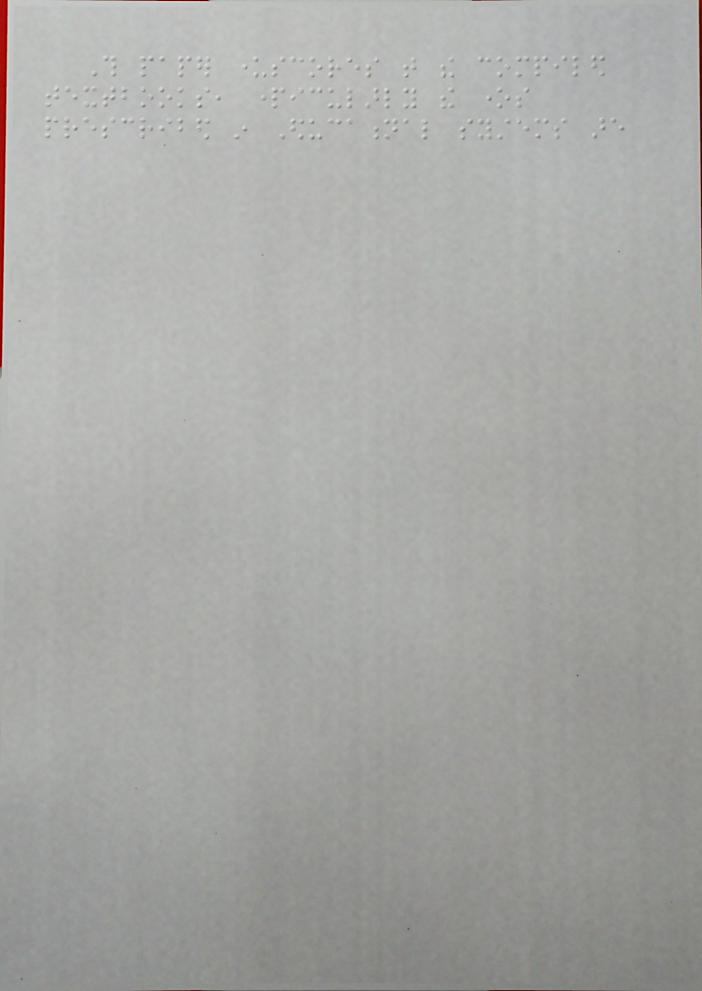This paper underscores that the compiled
textbooks, particularly the ones
prescribed in Educational systems are
